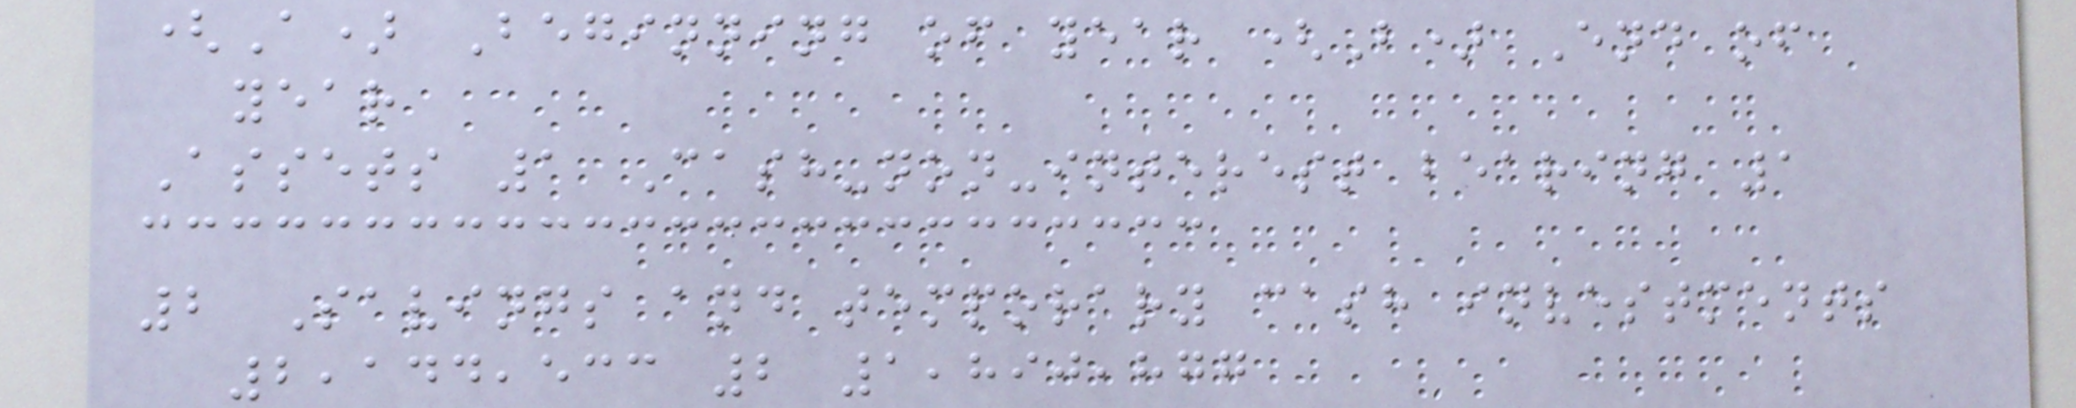(A) Beginning of year (B) End of
year
Assets 1 Cash-non-interest bearing 1
2 Savings and temporary cash investments
2,144,533 2 1,890,877
